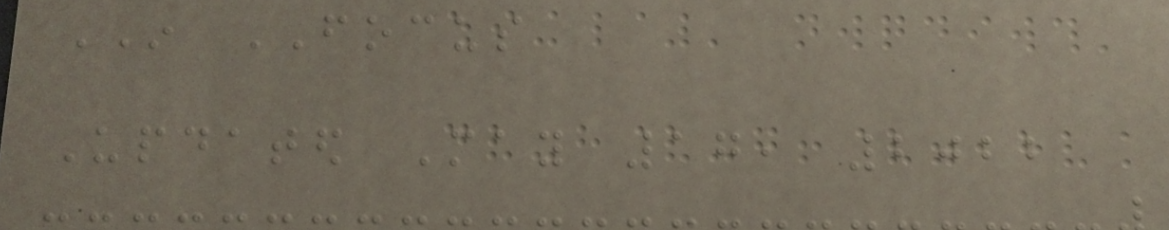IN FOCUS
Updated May 17, 2022
